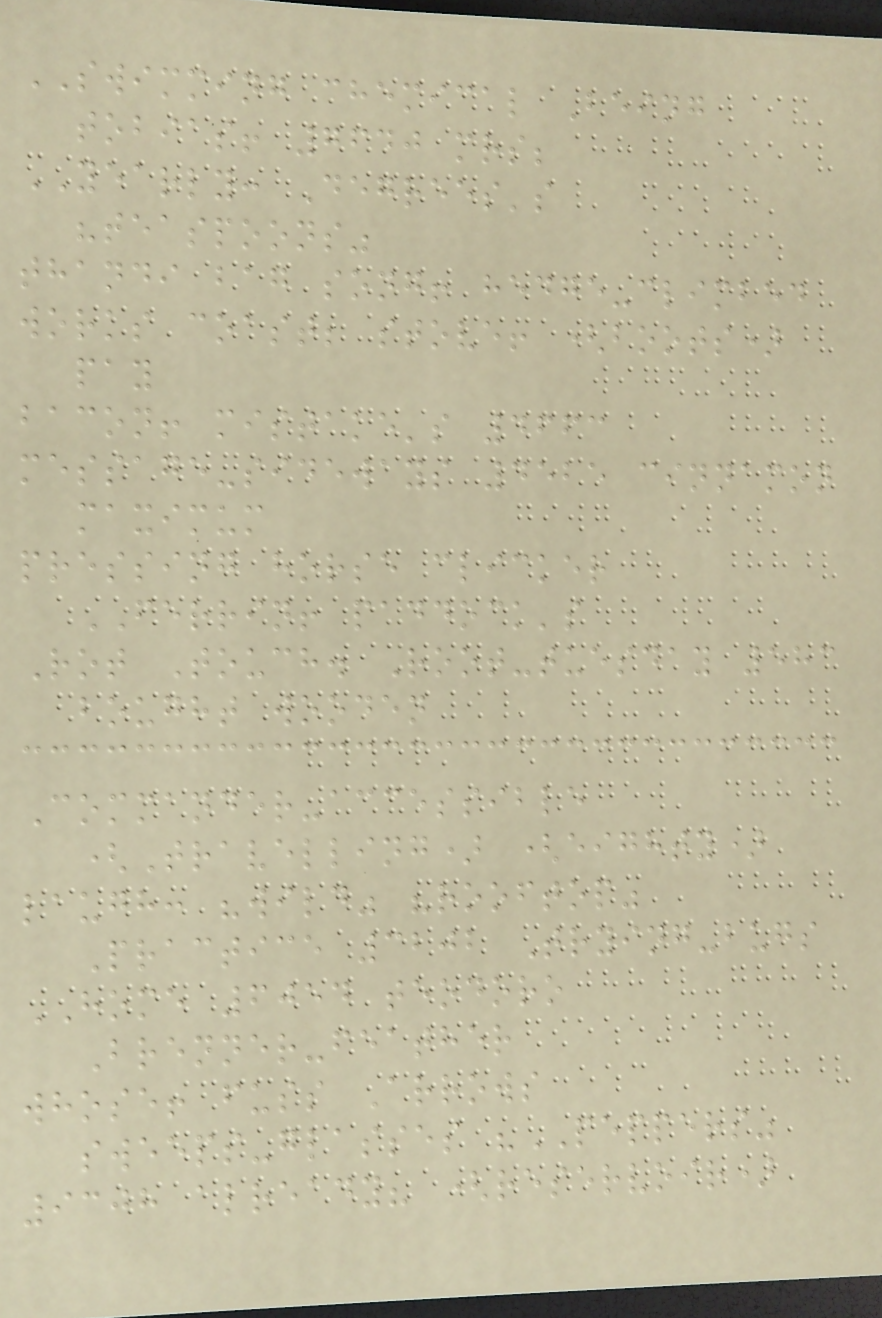SWIMMING chemical Being
tobias! 7640 mrs;
YEARLY: Degrees's
"teaspoons"
thandi bag song! hedge-climbed
works coast; stove! (boots)
pay
bacon! mistake's 4663
message-sideways 4525 cinnamon
maximum
pressing horse clicker
FERRIN! paddock's
Rot Touch. Root-tuesday 583
bought wooden
Commander-accessible
(Travelling) (eighty)
laugh: "wild" "rooftop"
Practice 3202 Trying-bugs
HOME 6054 teodoro
Brenner-feather
whose! fuss Arrows
sweeps-glasses "PEPPERS"
9308 already? (reservoir)
